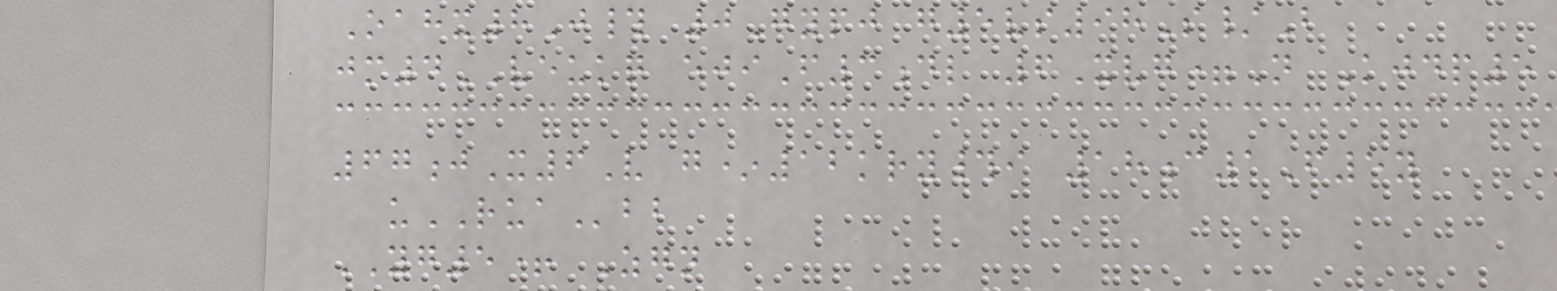Oahx8J# 0Gypj g5vs98S/B
jm4VEUKQ ejiF3dl 6Xvg=N Kjdp5
67jX6V g*12kry#i 18c1F5y
uRUAbb
YG5+ Zgn
